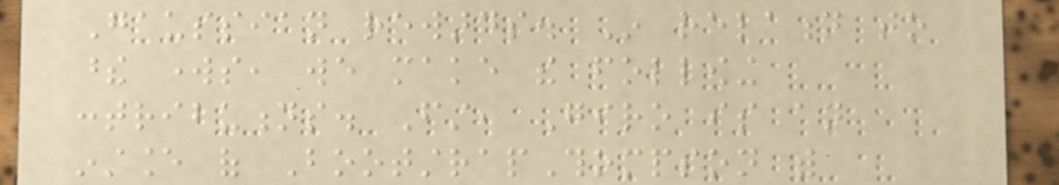Gaussian rewards. In relation to
these works, we make the following
contributions. First, Giro is an
instance of BootstrapThompson with
